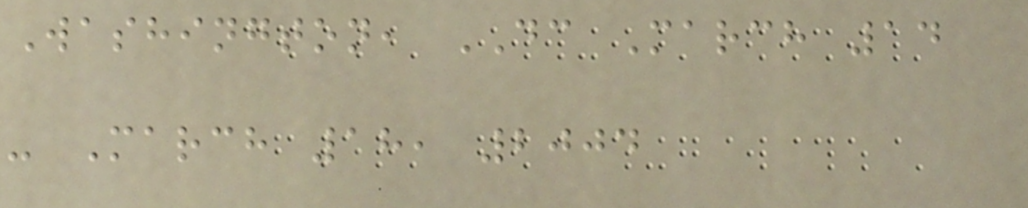Washington, DC March 14
- March 18, 2004
